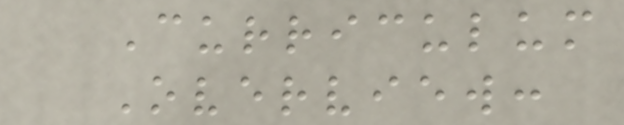Curriculum
Overview:
